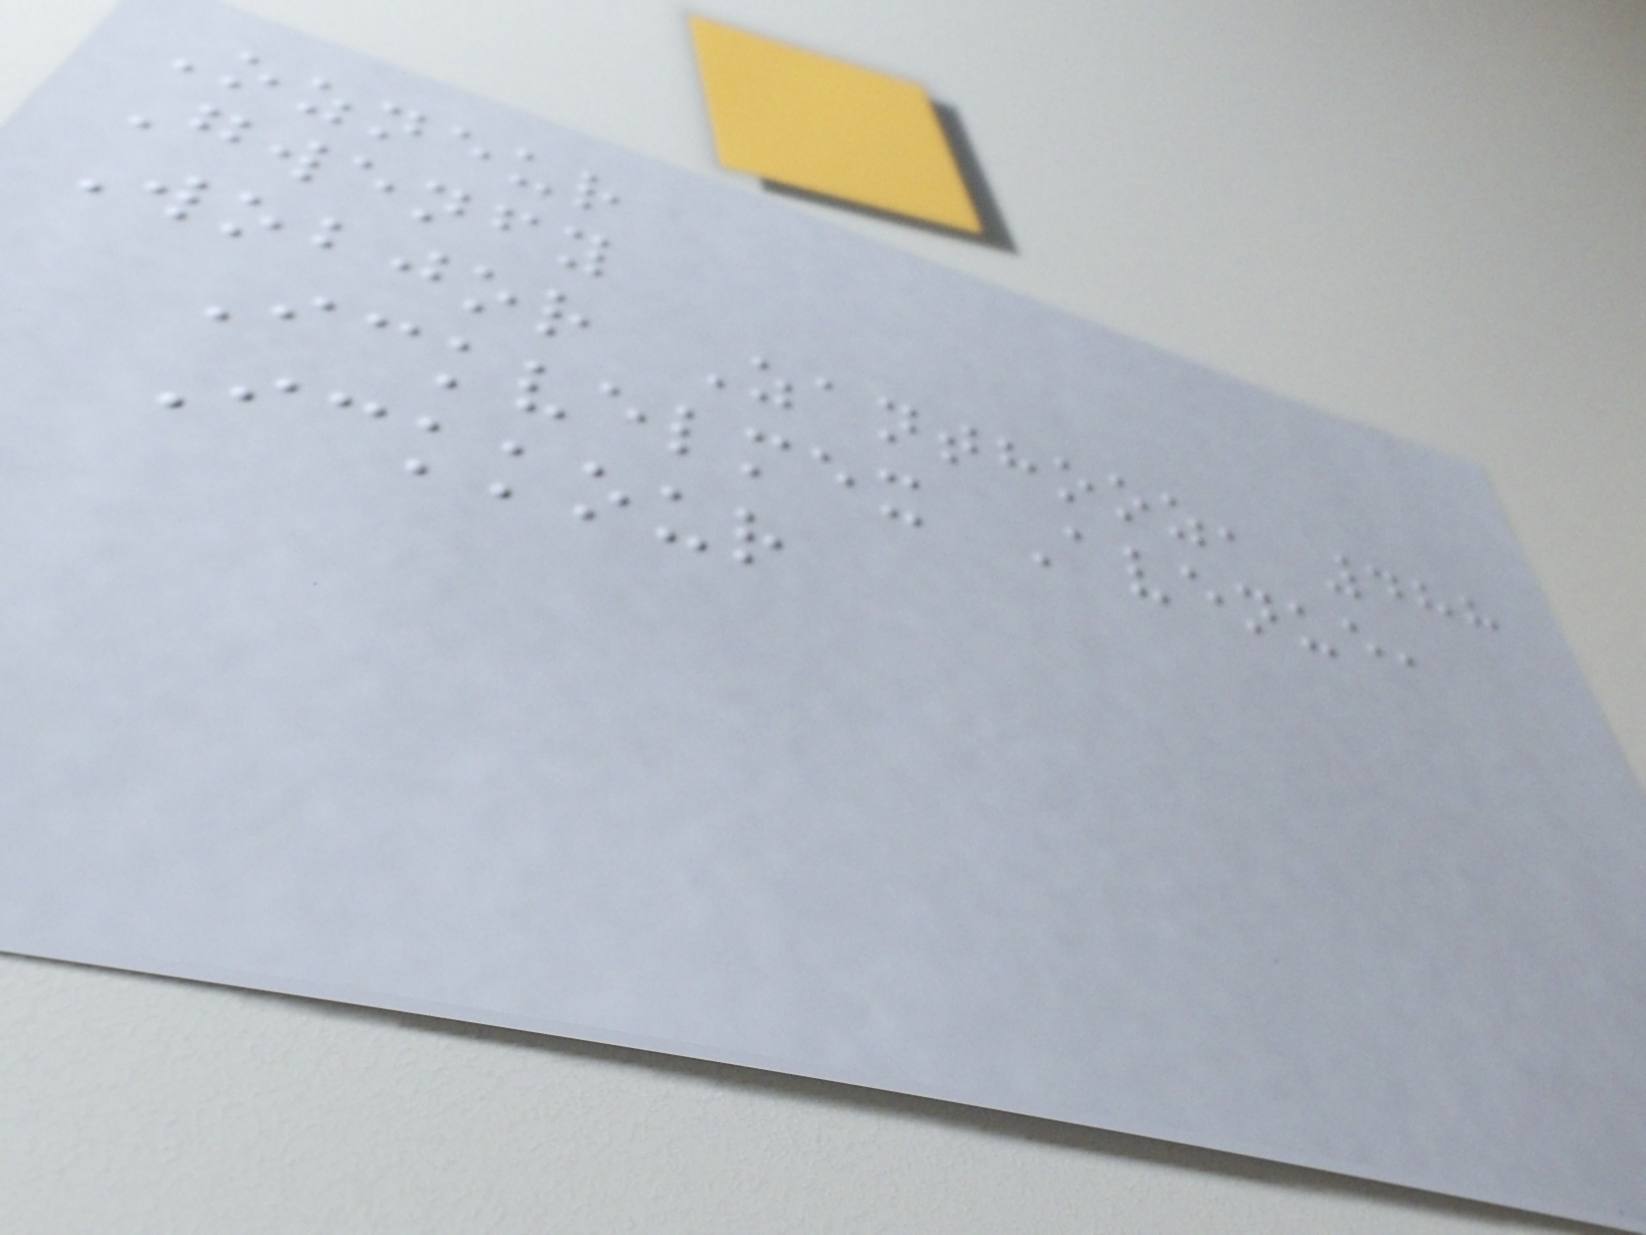Ozneur
Gwenfy
Wobjor Zanthooz, 488
Ickvelmex Avenue,
Ickkour
